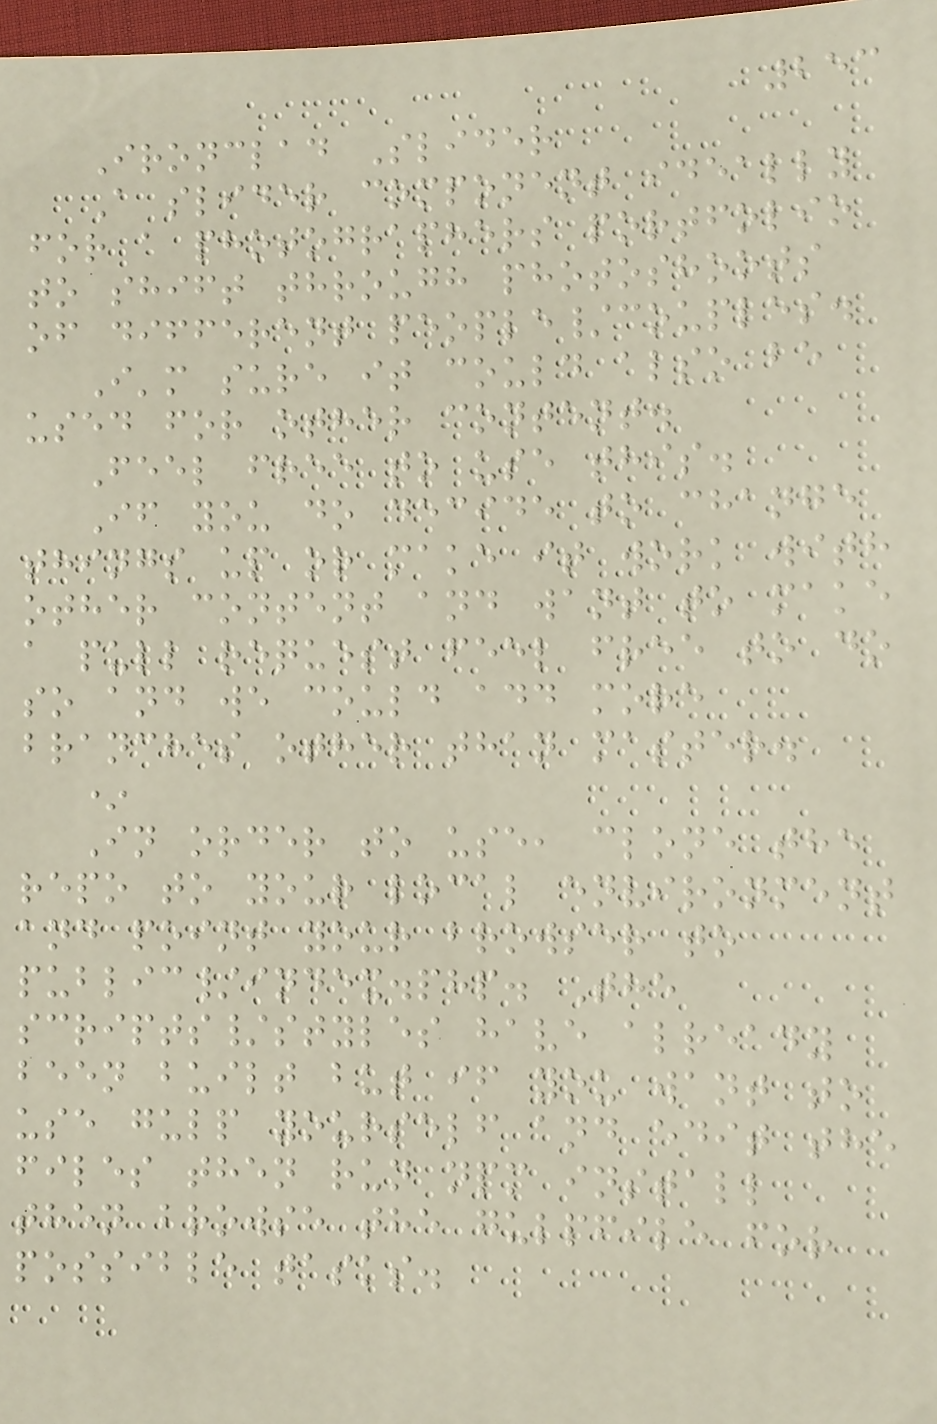253
Ironclad Slider
A slider component ideally
for a photographers portfolio
to shift through photoshoots
of different people/couples.
I'm sure it could also be
used for other content.
Feel free to use this.
If you do decide to change
things up or make it work with
other content and want to make
a pull request feel free to do
so and we could add more
branches other than master.
*
In order to use, clone the
repo to your local environment
and point your browser to
public/index.php. The
scripts/styles have already
been built but if you want to
use gulp yourself and edit the
files then run npm install
then browse the gulpfile for
possible tasks.
